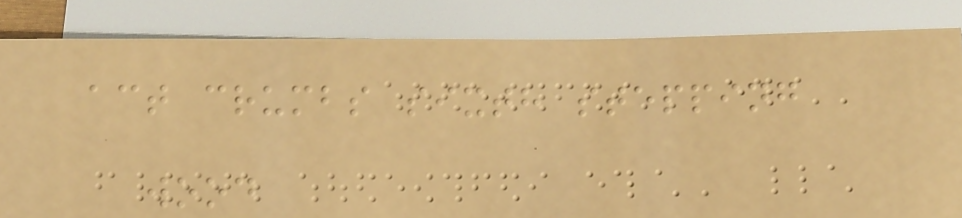act crumbs sixth stepping
wood
